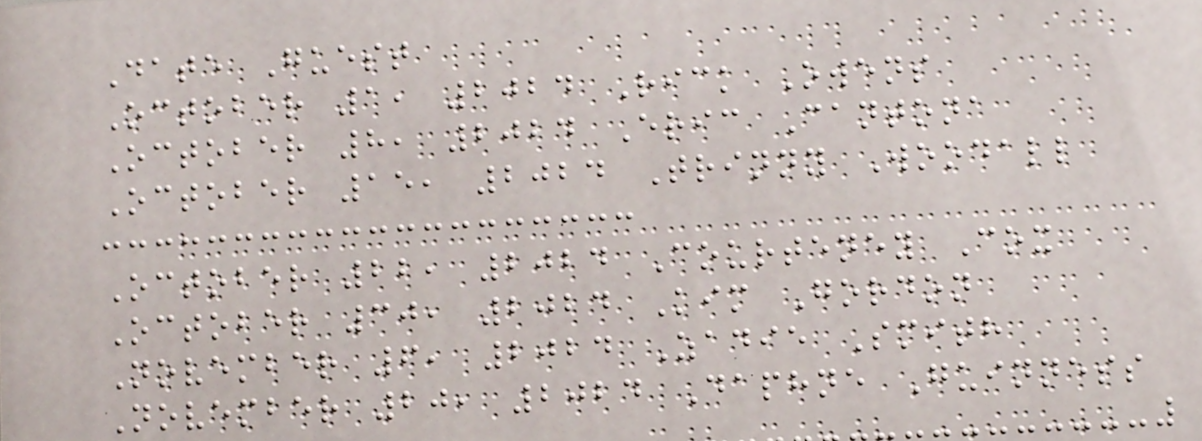Date Guest
October 1, 2024 Rick Owens
October 8, 2024 Eric Cantona
October 15, 2024 Trinny Woodall
October 22, 2024 Courteney Cox
October 30, 2024 Kim Gordon
November 6, 2024 Zadie Smith
November 20, 2024 Daphne Guinness
